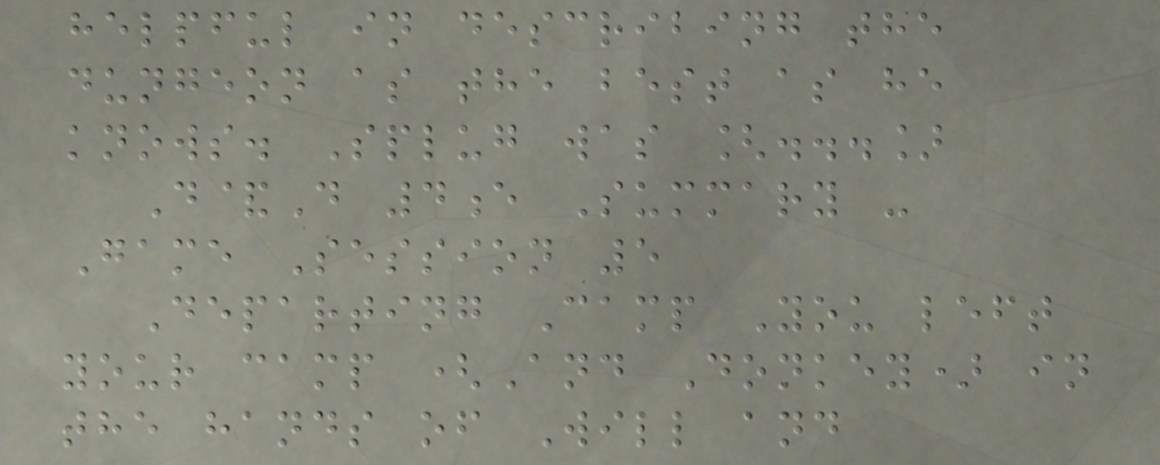helpful in describing the
dungeon as the best as he
knows. Splug was [...]
D&D 4e Summary -
Game Session 5
Departing Camp You left
your camp (And Donkey) in
the hands of Will and
